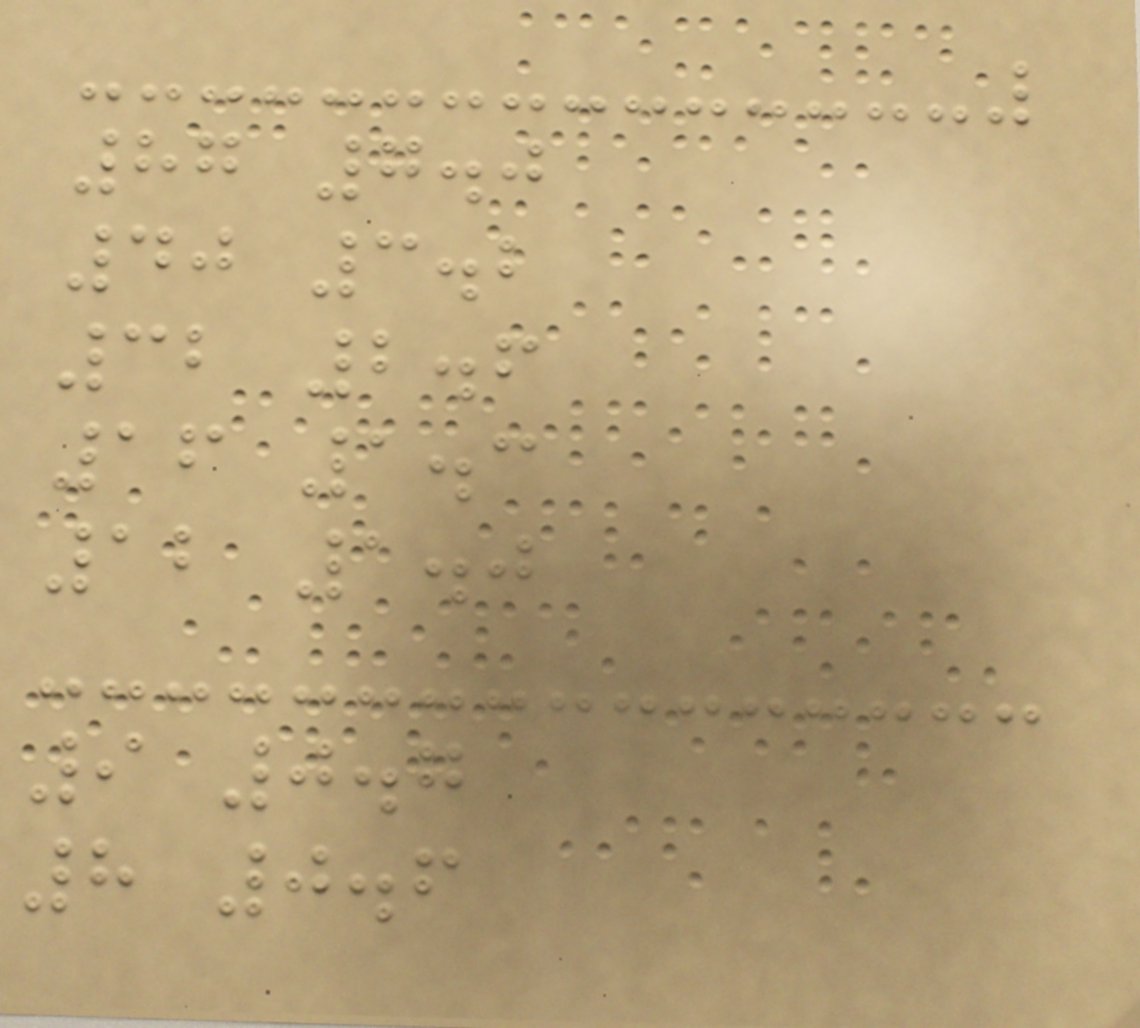87 7.0
40 3.2
32 2.6
16 1.3
12 1.0
9 0.7
8 0.6
